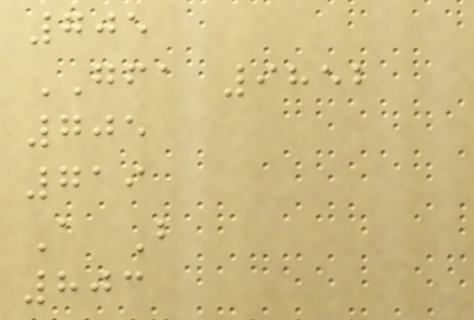705
GFA 9852
705
719
A B
803
